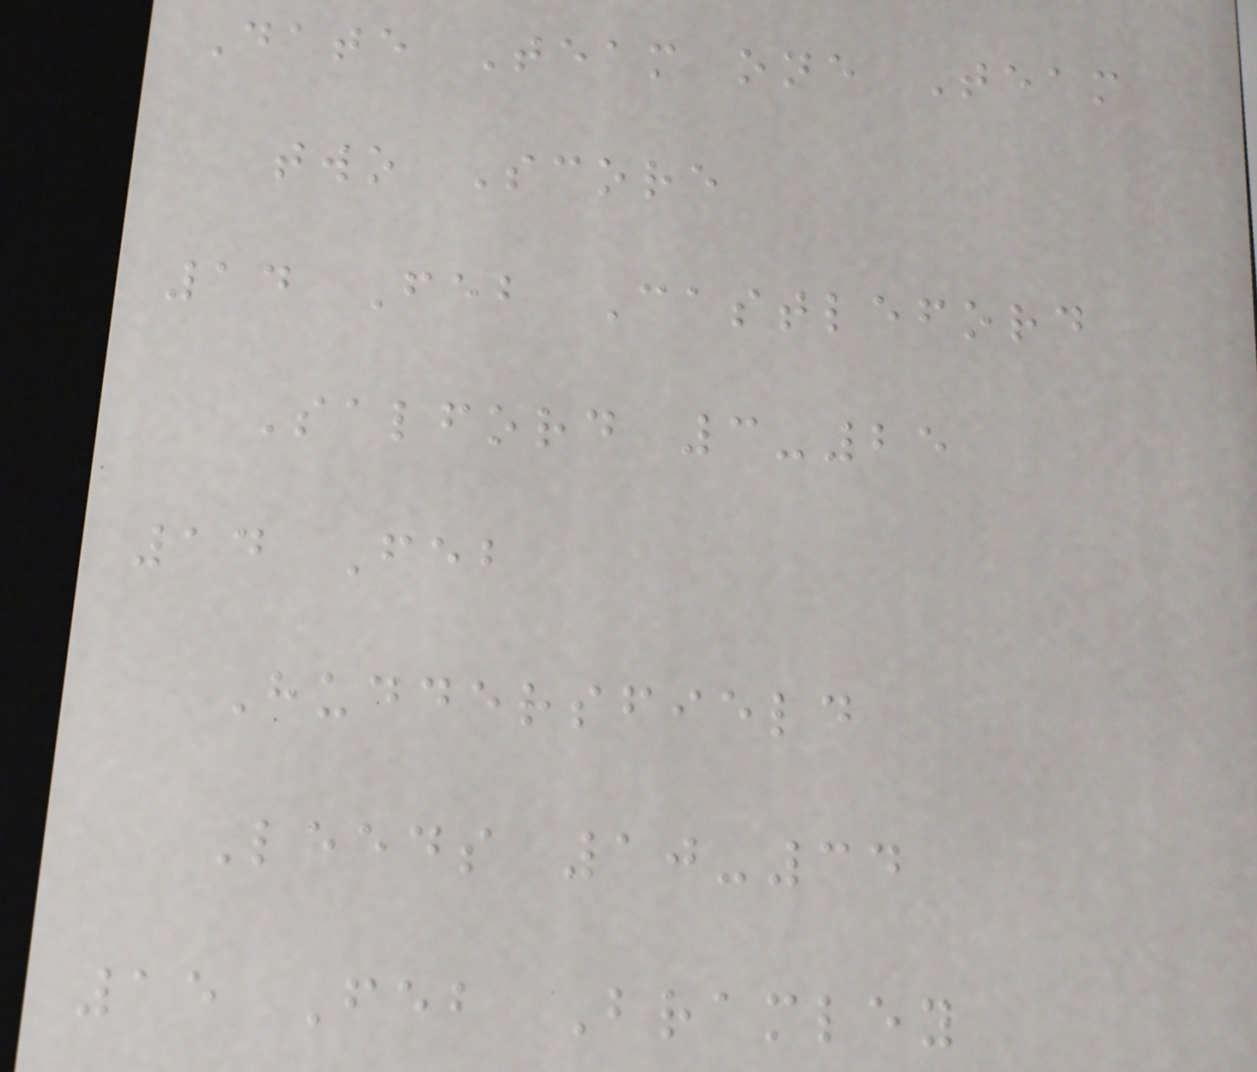Date Team one Team
two Score
14 Feb Castleford
Salford 3-25
14 Feb
Huddersfield
Leeds 10-34
15 Feb Bramley
